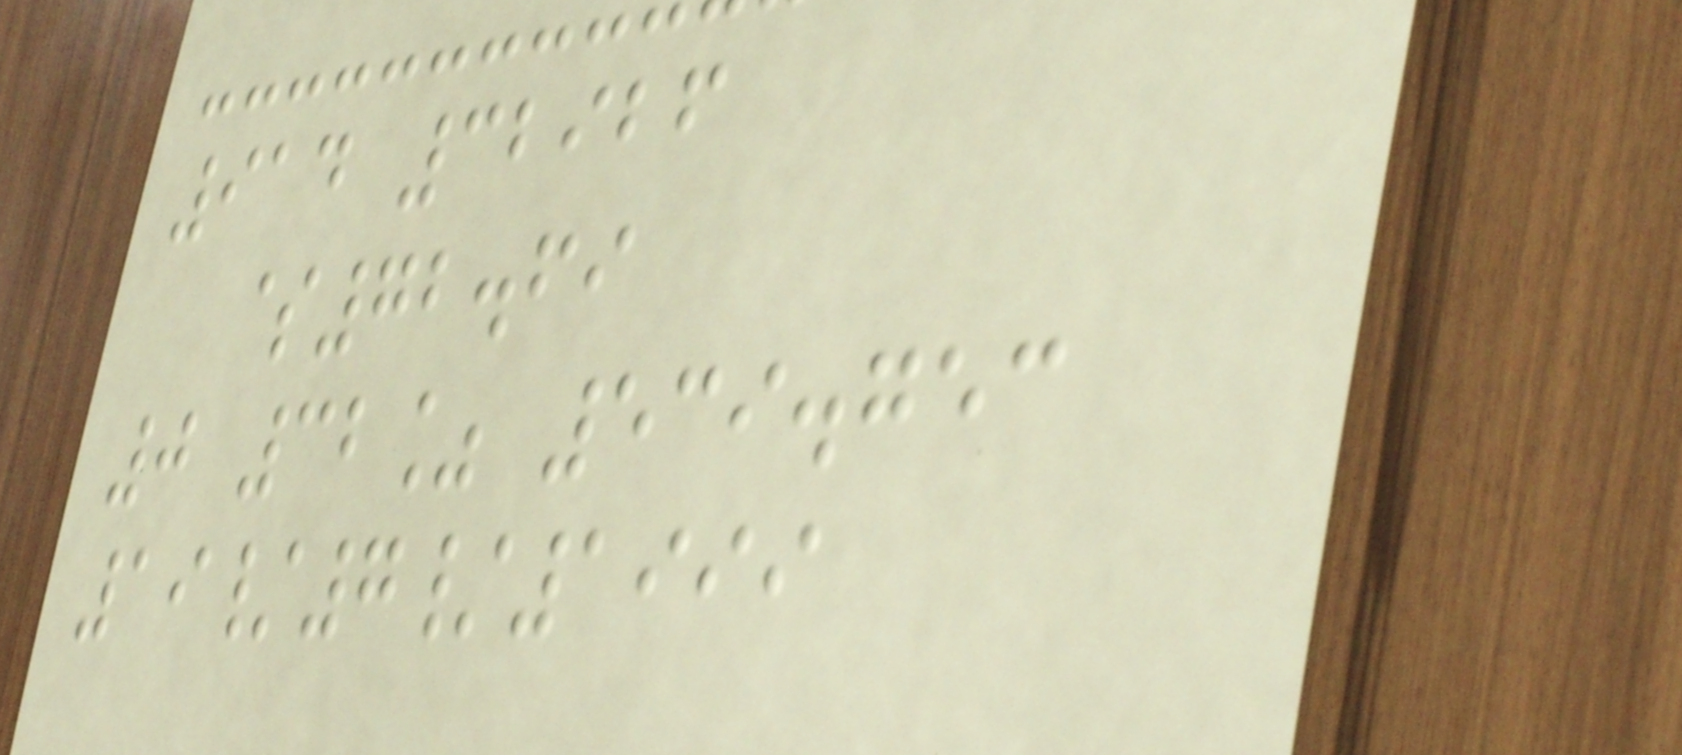914 32926
$72.69
0 32% 539.753
19/7/1999
